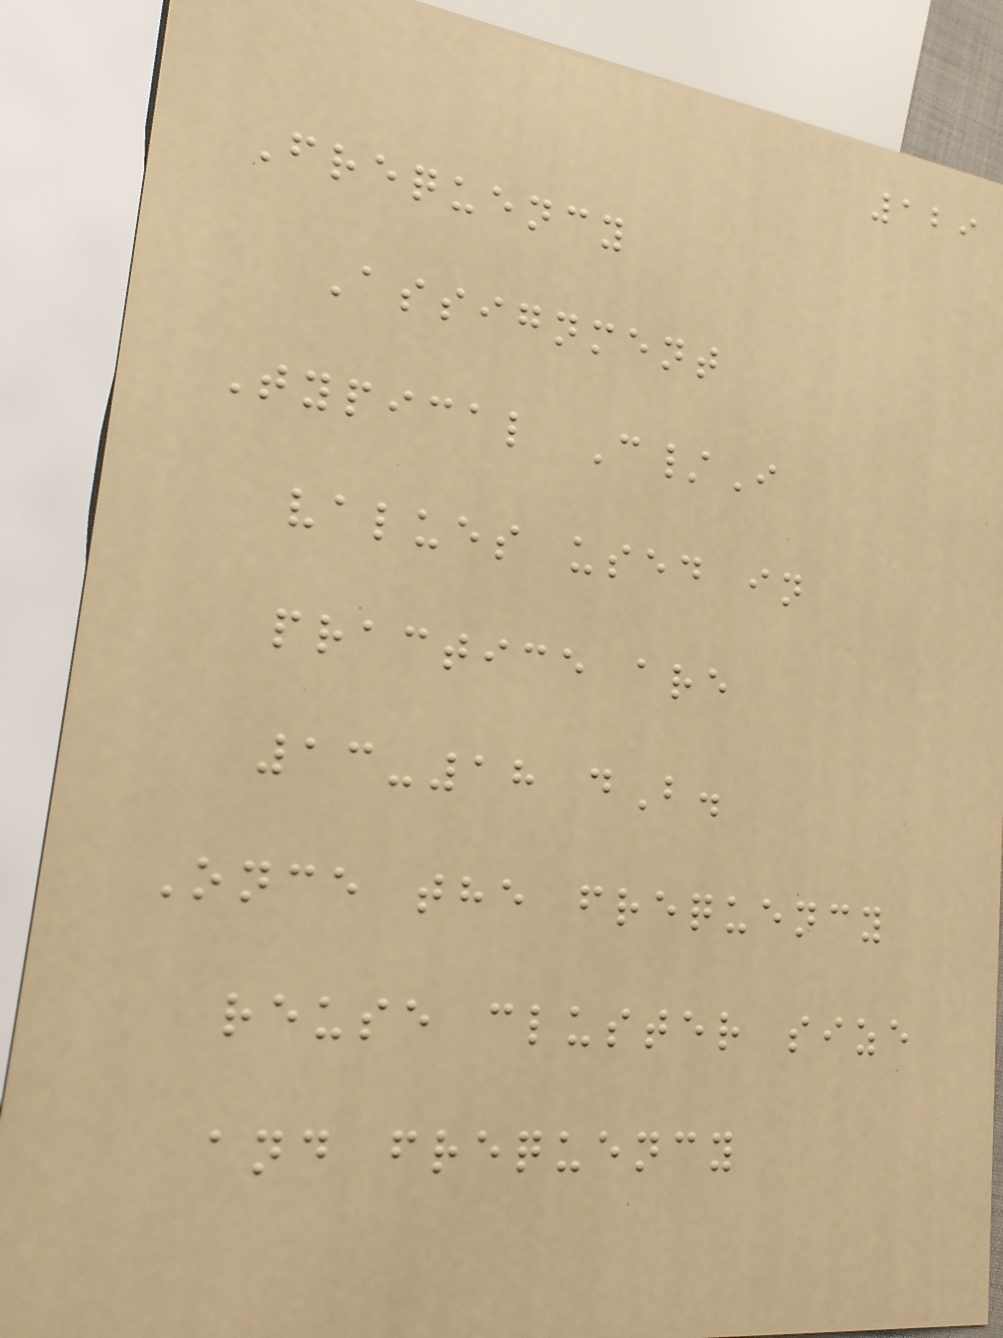129
Frequency
Assignment
Typical C/I
values used in
practice are
13-18 dB.
Once the frequency
reuse cluster size
and frequency
